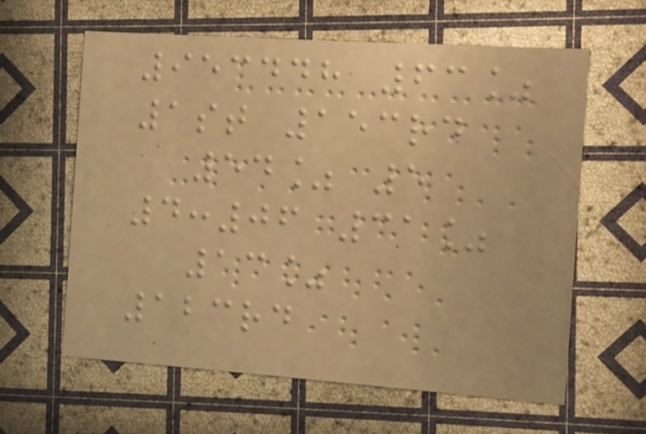953448 63%
1st 153rd
54% 5
4:06 31%
13%
123rd
